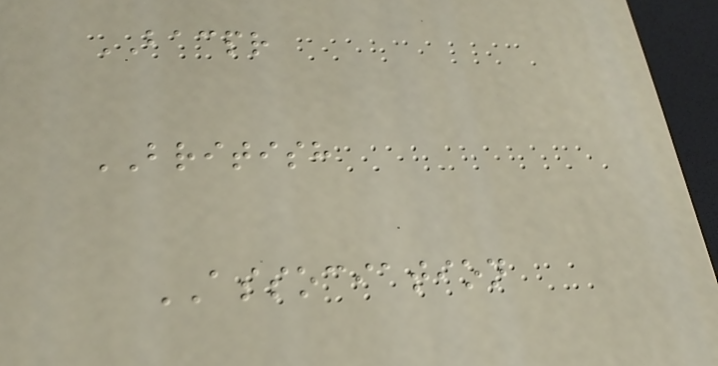BACPR
BRITISH
ASSOCIATION
